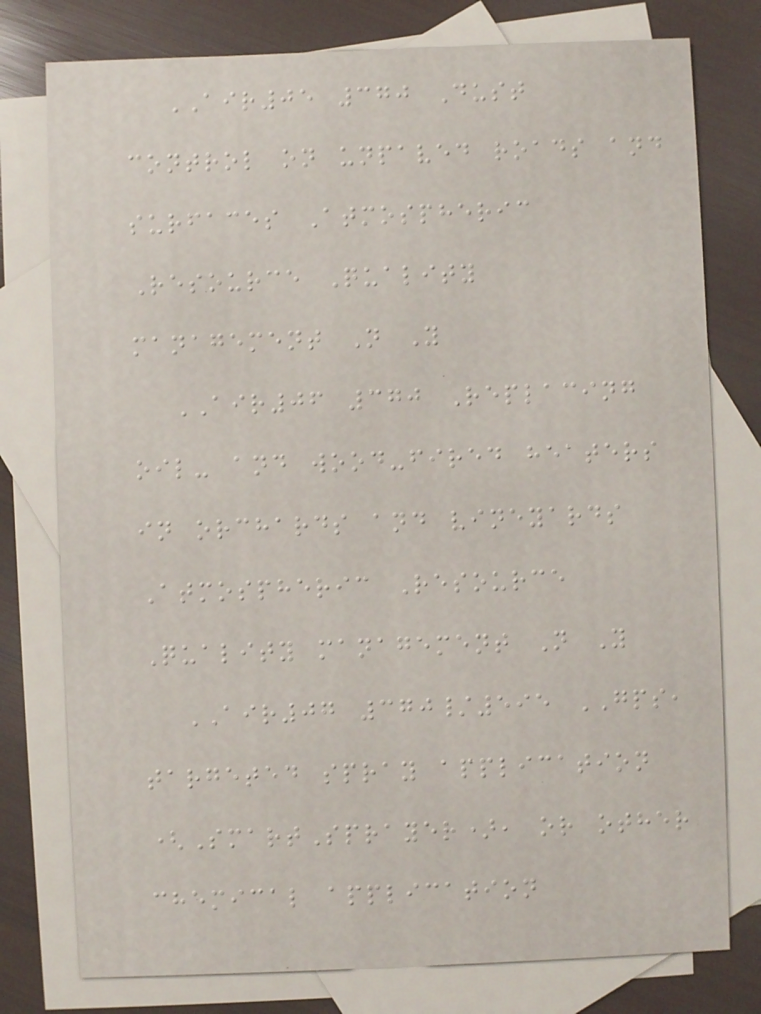AIR05 370 Dust
control on unpaved roads and
surfaces Atmospheric
Resource Quality
management N Y
AIR06 370 Replacing
oil- and wood-fired heaters
in orchards and vineyards
Atmospheric Resource
Quality management N Y
AIR07 370/595 GPS,
targeted spray application
(SmartSprayer), or other
chemical application
